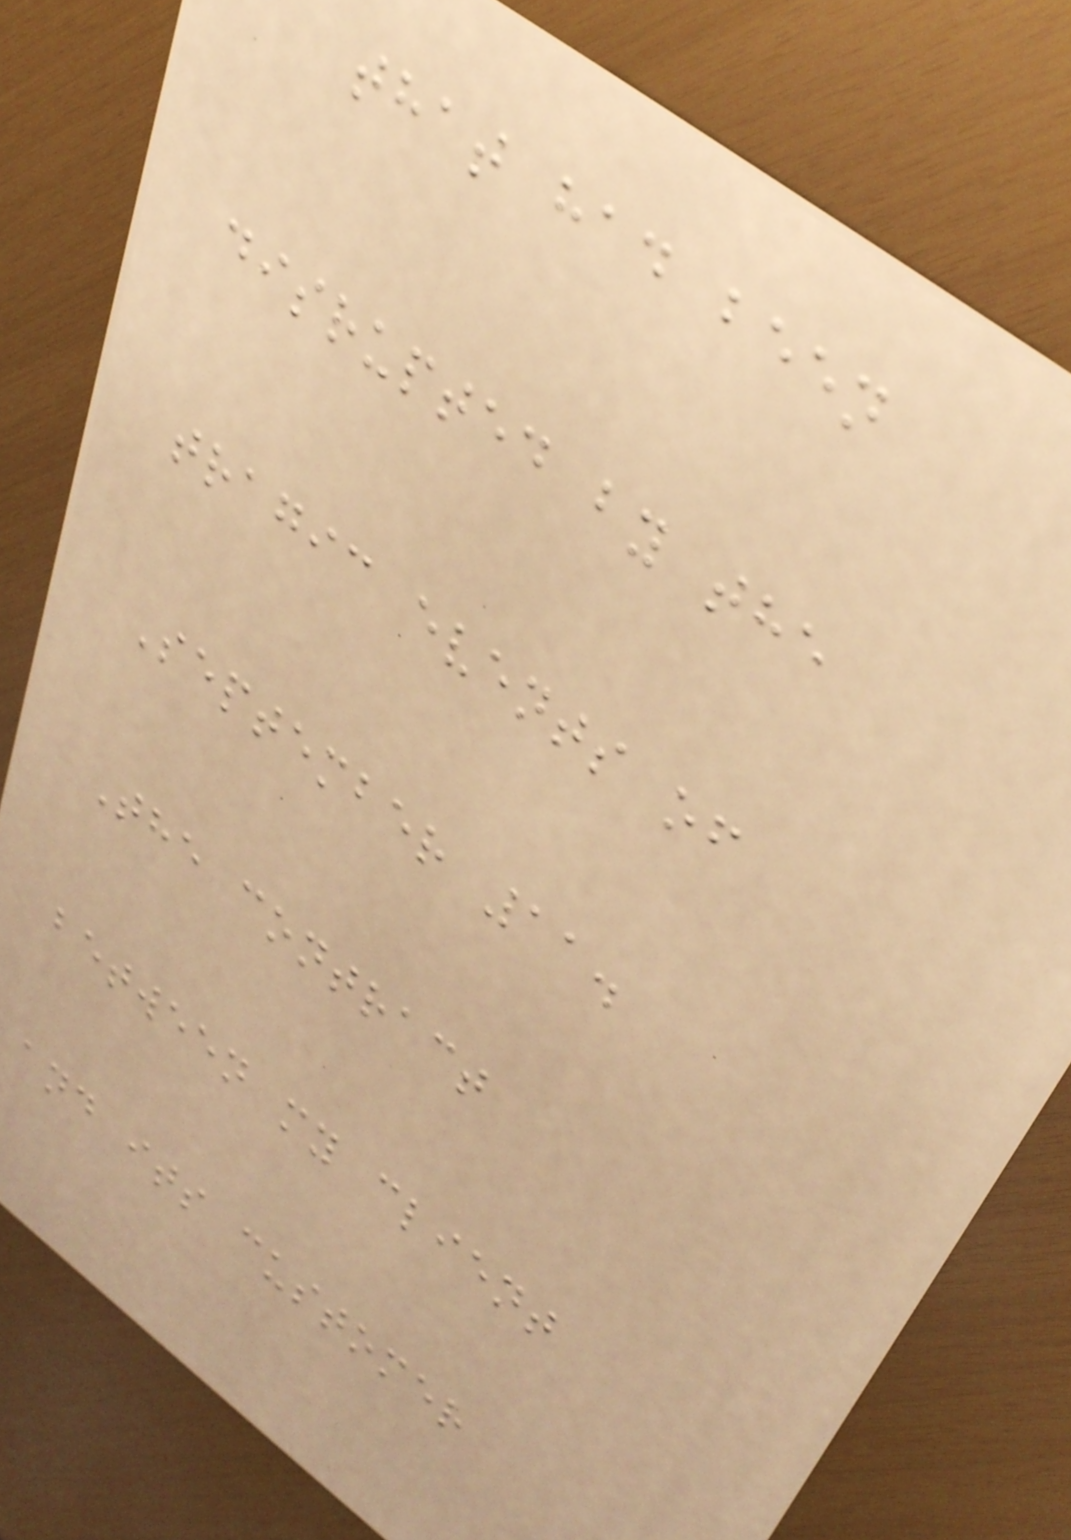that had been
disrupted by the
tragic events of
September 11.
The contract
between my client
and its customer
